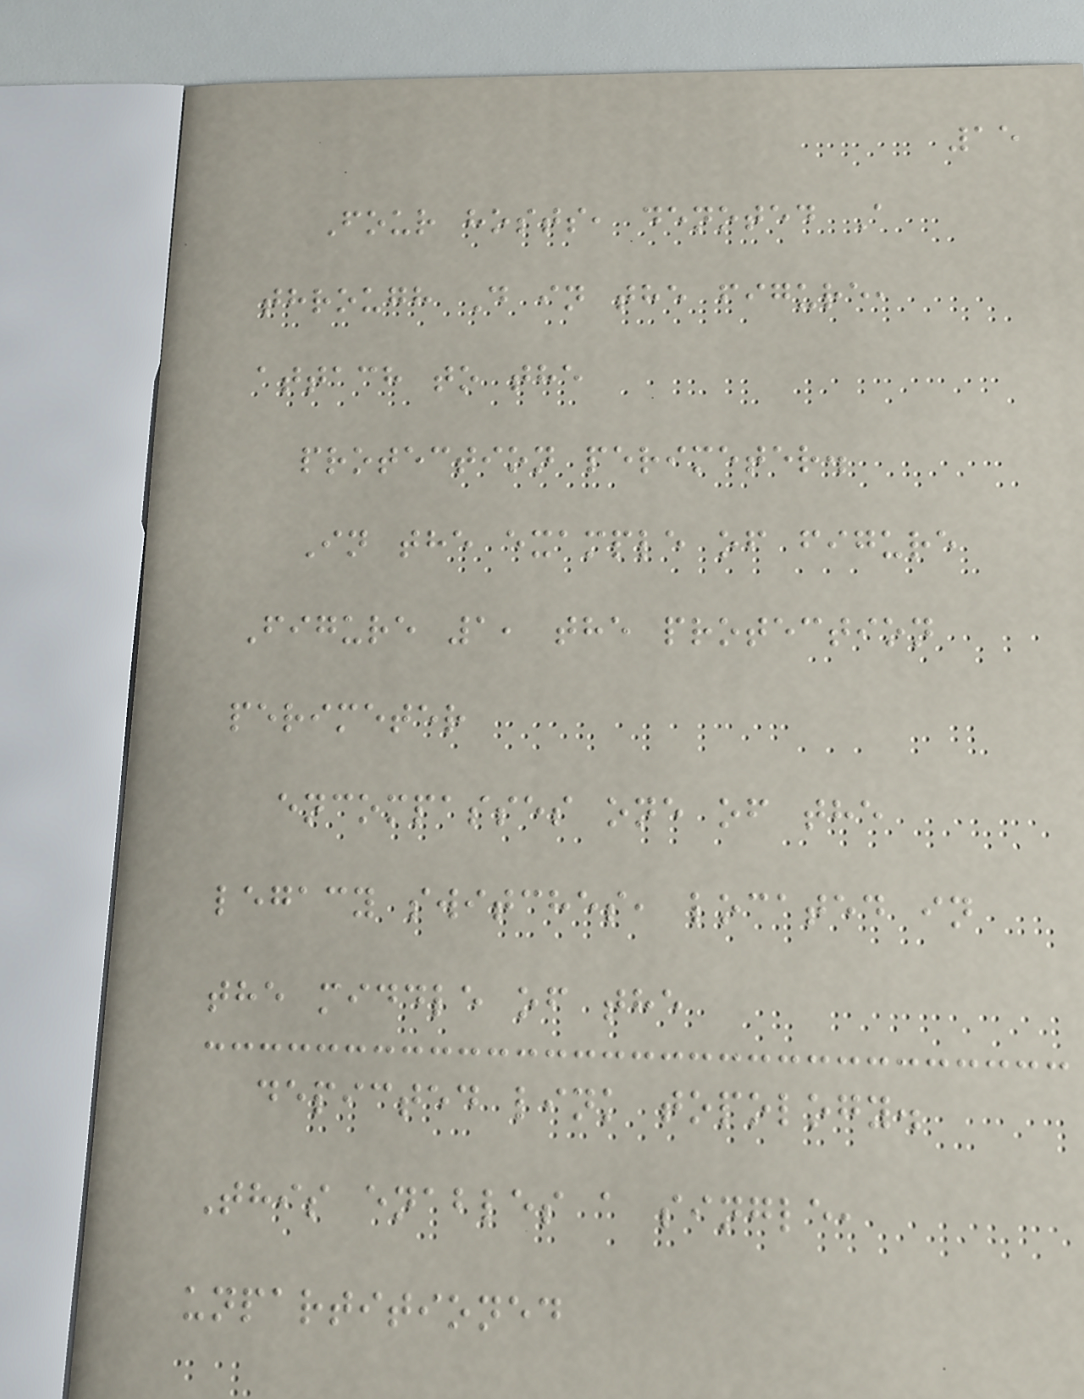15
Four hosts, denoted A
through D in the figure,
attach to the
protection perimeter.
In the example of figure
Figure 1, the protection
perimeter
encompasses one of the
legacy switches, located in
the middle of the
depicted link topology.
This enables a single,
unpartitioned
